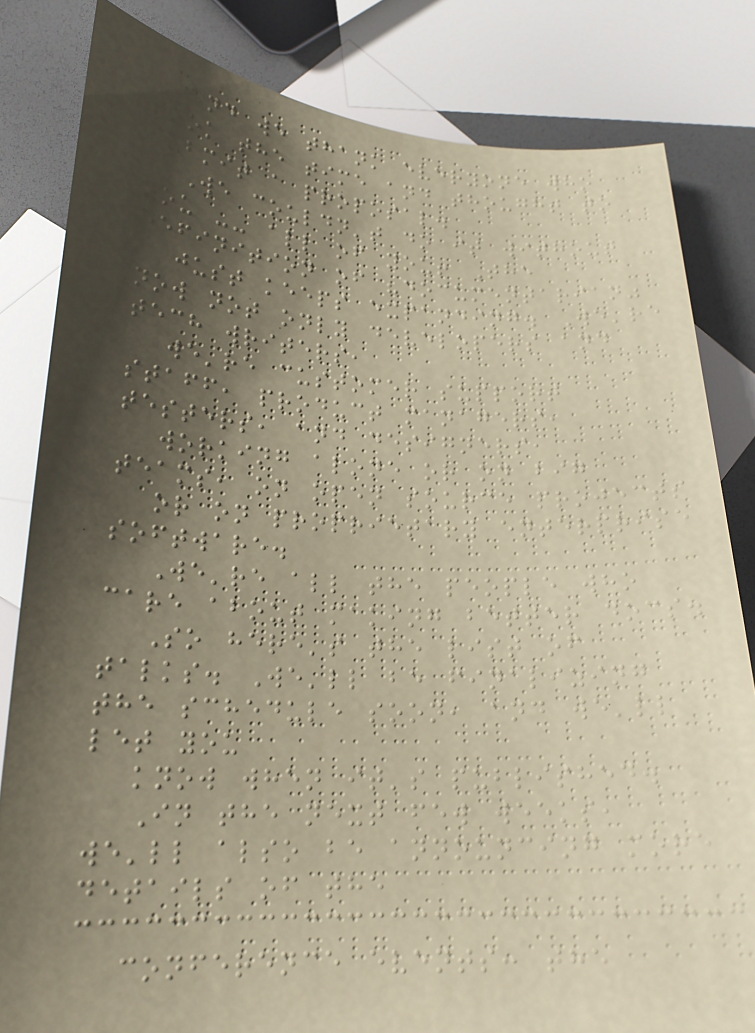and we thank everyone who
took the time and thought to
submit a proposal.
We couldn't do it without
you -- all of you! The
definition of "documentarian"
just keeps expanding. We're
now not only developers and
tech writers,
we're customer support
staff, product managers,
testers, and designers,
working alone or on big
teams, on open source projects
or on proprietary enterprise
software.
We're all the people who
care about making better docs.
So here's the list of
talks. We'll be finalizing
the schedule soon, and we'll
let you
know when it's published.
In the next few weeks,
we'll also be announcing more
details of the
conference events: the
